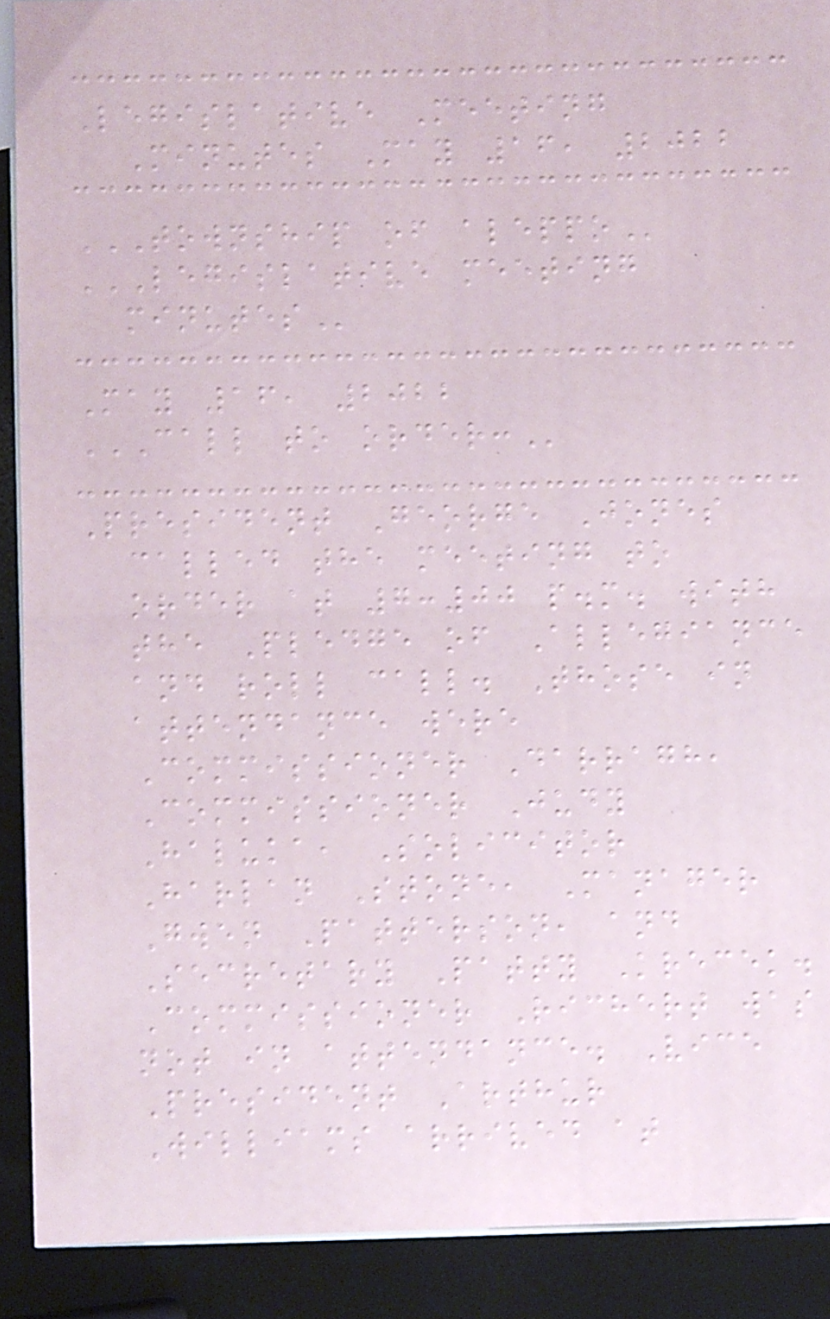Legislative Meeting
Minutes May 16, 2022
TOWNSHIP OF ALEPPO
LEGISLATIVE MEETING
MINUTES
May 16, 2022
CALL TO ORDER:
President George Jones
called the meeting to
order at 7:00 p.m. with
the Pledge of Allegiance
and roll call. Those in
attendance were
Commissioner Darragh,
Commissioner Judy
Haluka, Solicitor
Harlan Stone, Manager
Gwen Patterson, and
Secretary Patty Krecek.
Commissioner Richert was
not in attendance. Vice
President Arthur
Williams arrived at
